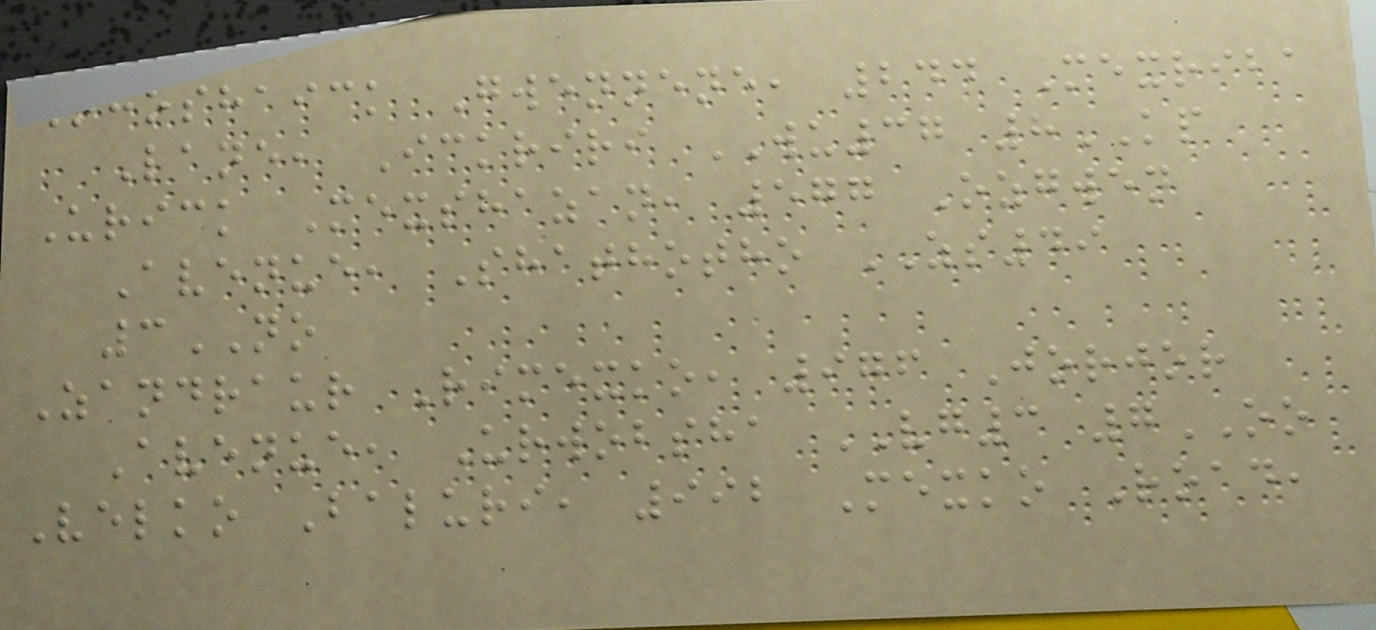Thoshaick Gwennene, 244 Mexriba
Lane, Ickriri WU37 8KP
Urick Mexshazan, 577 Ozgwen
Avenue, Shathotho ZS49
3NO
Zandraur Rimexko, 976 Jorjor
Avenue, Urwobsha VG3 7OO
Velko Baluri, 992 Mexko Road,
